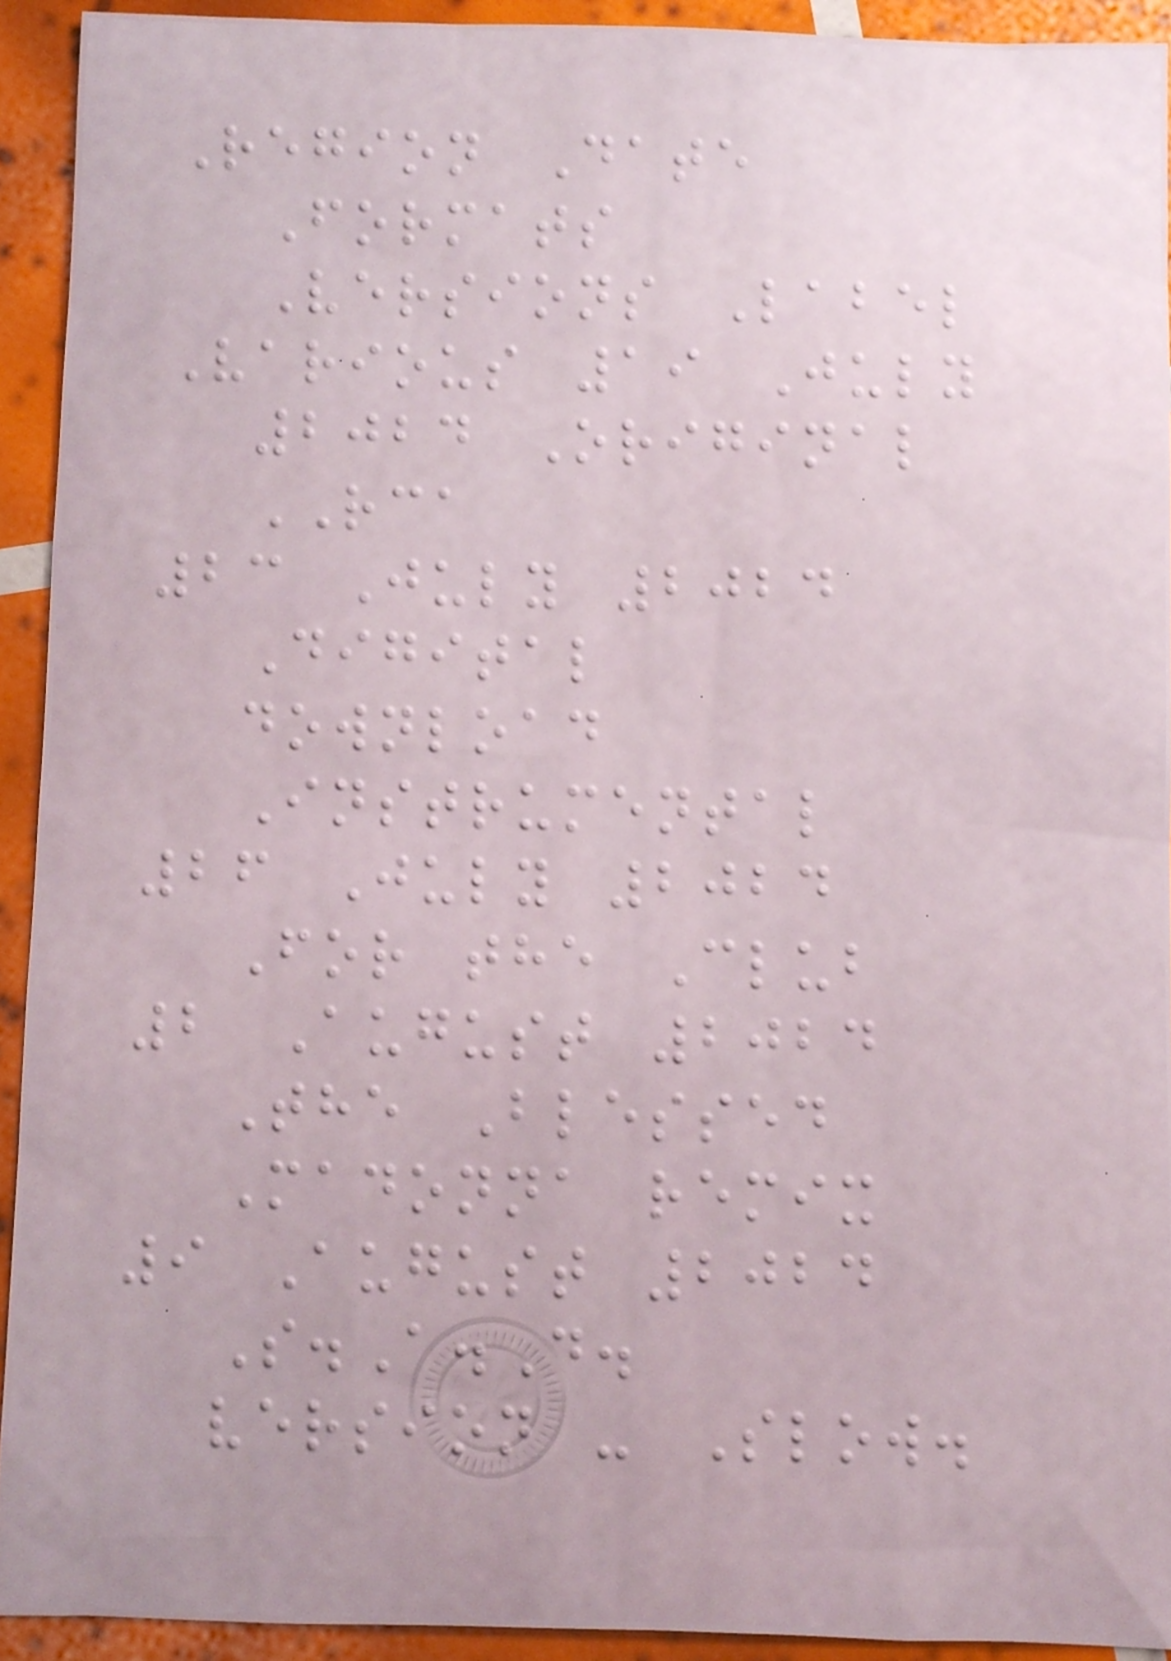Region Date
Formats
Versions Label
Various 19 July
2024 Original
RCA
23 July 2024
Digital
download
Instrumental
26 July 2024
For the Club
2 August 2024
The Blessed
Madonna remix
9 August 2024
S.A.D.
version - Slow.
